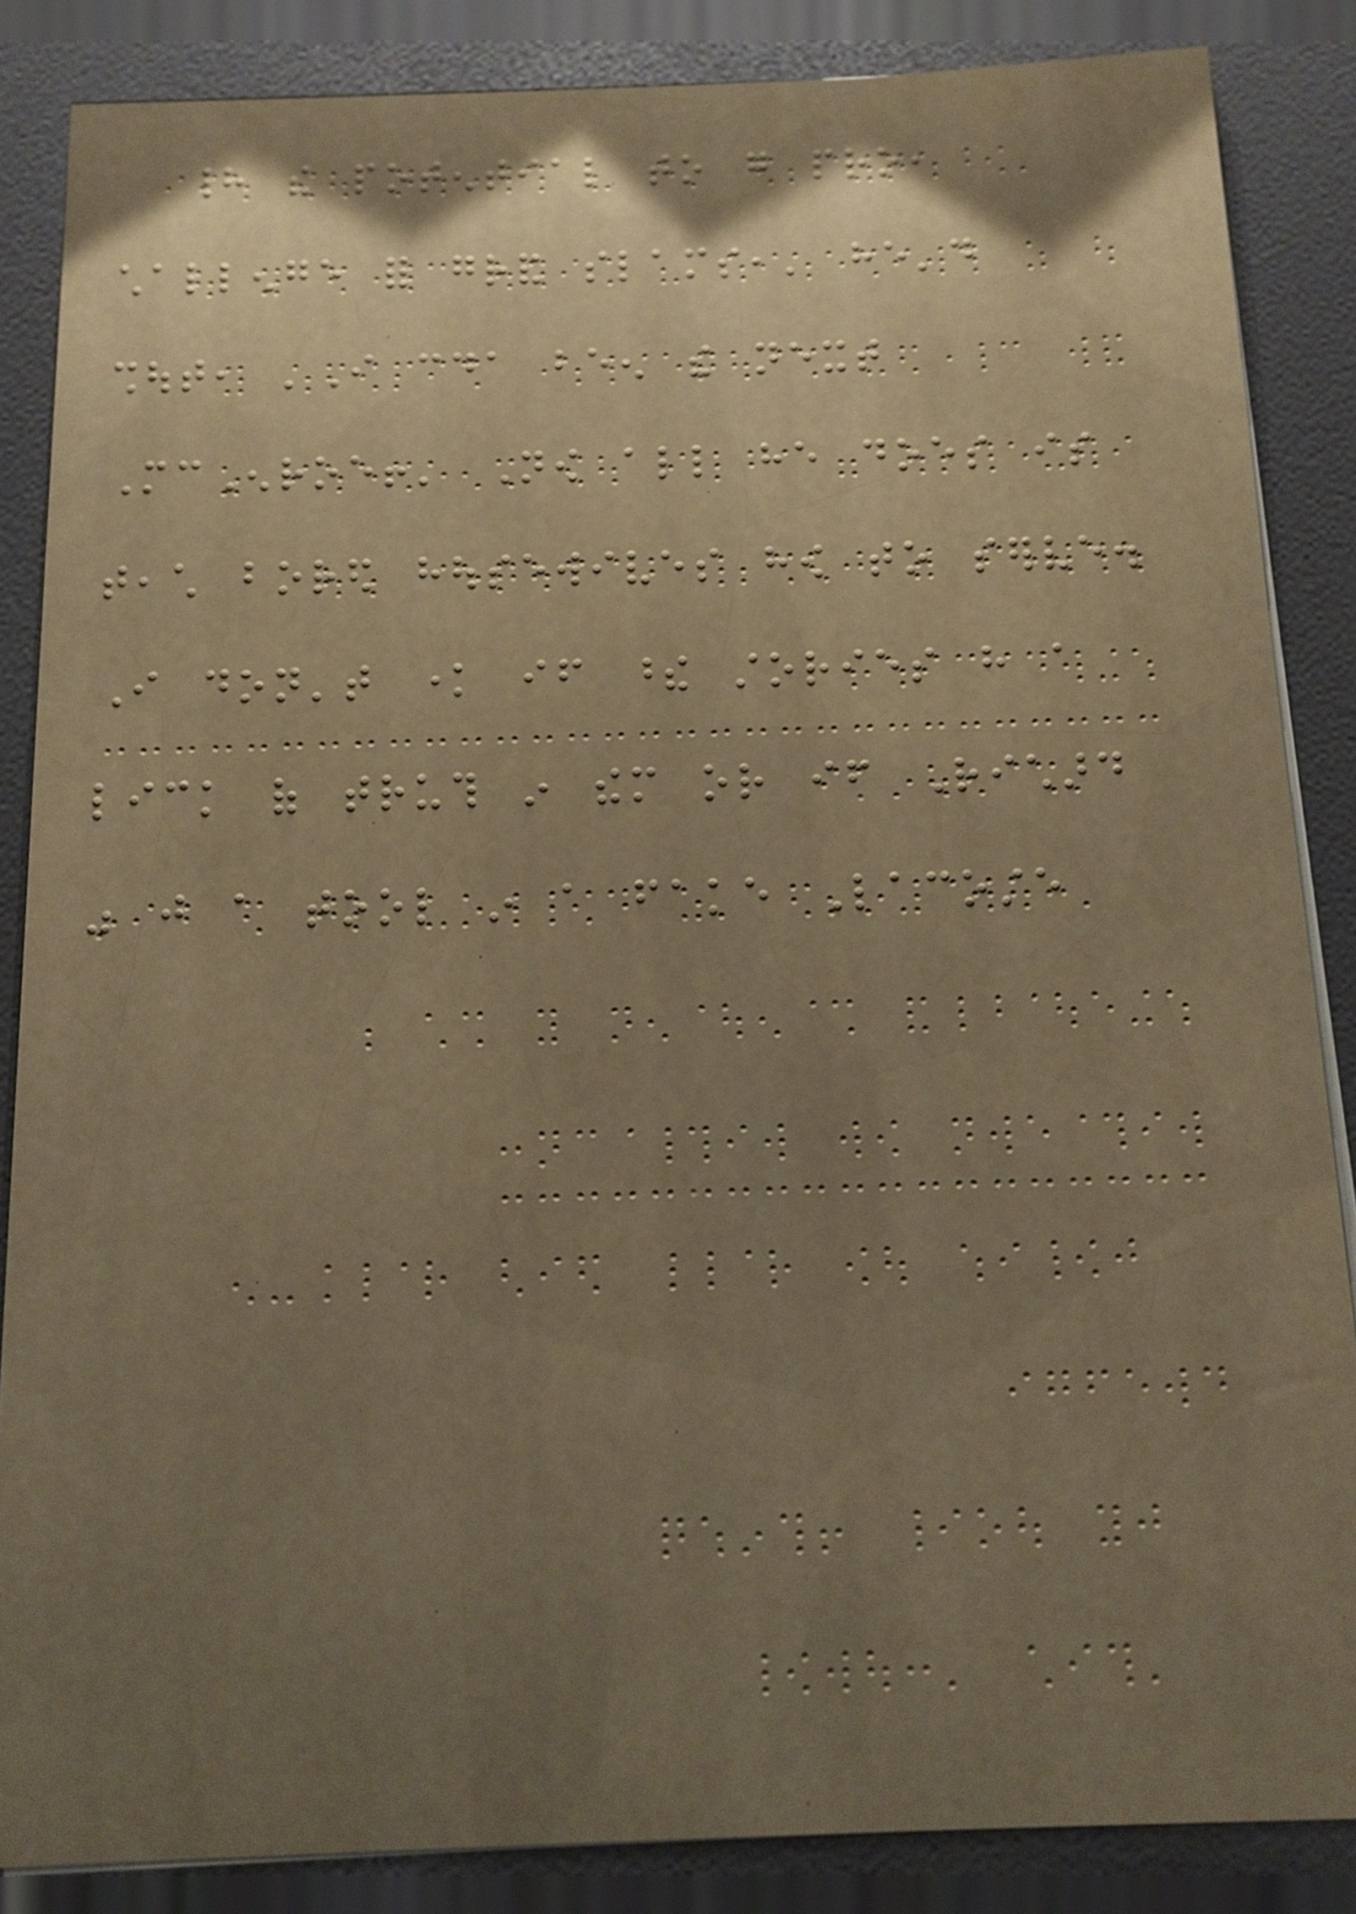had the potential to go pro,
challenge for grand slams,' he'd
shout, 'I coulda been the next
McEnroe!' Now all he does is
teach bored housewives how to serve.
I don't know if these stories have a
lick of truth in them or if Richard
was just a tool in a fake Lacoste
